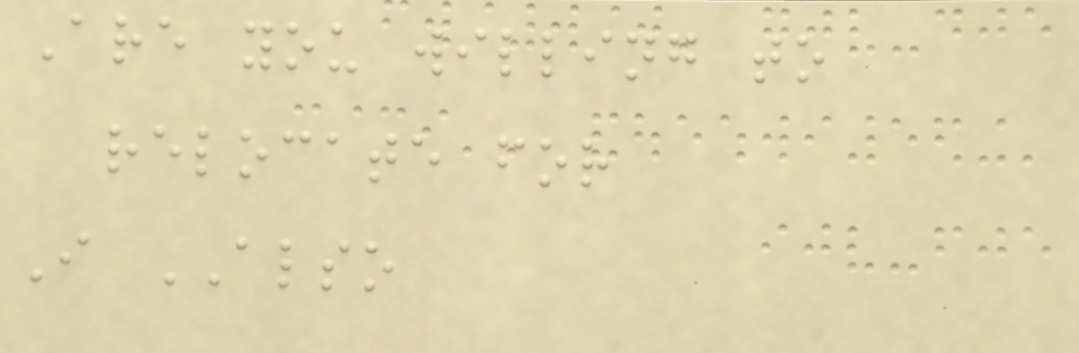Are you willing to
relocate for
I ALSO
